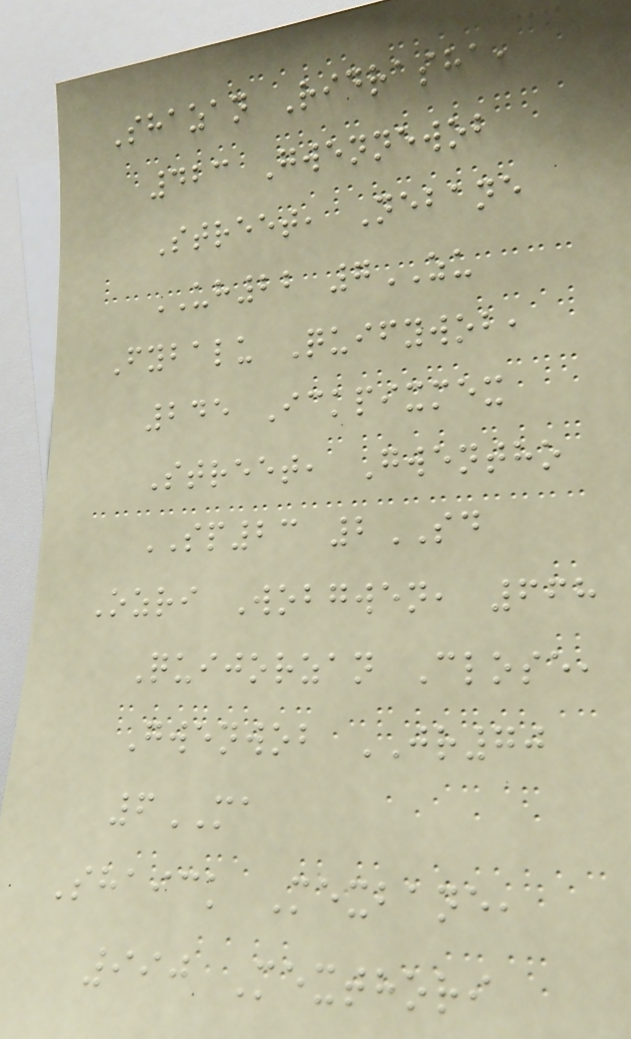Shazan Ridrasha,
423 Gwennewob
Street, Nebane
UH22 7ZU
Fybalu Quifywob,
245 Ickpixmex
Street, Gwentho
SP23 2SD
Ozri Wobgwen, 668
Quijorzan Close,
Gwenwob JR70
6MA
Shaick Mexbane,
990 Mexthori
